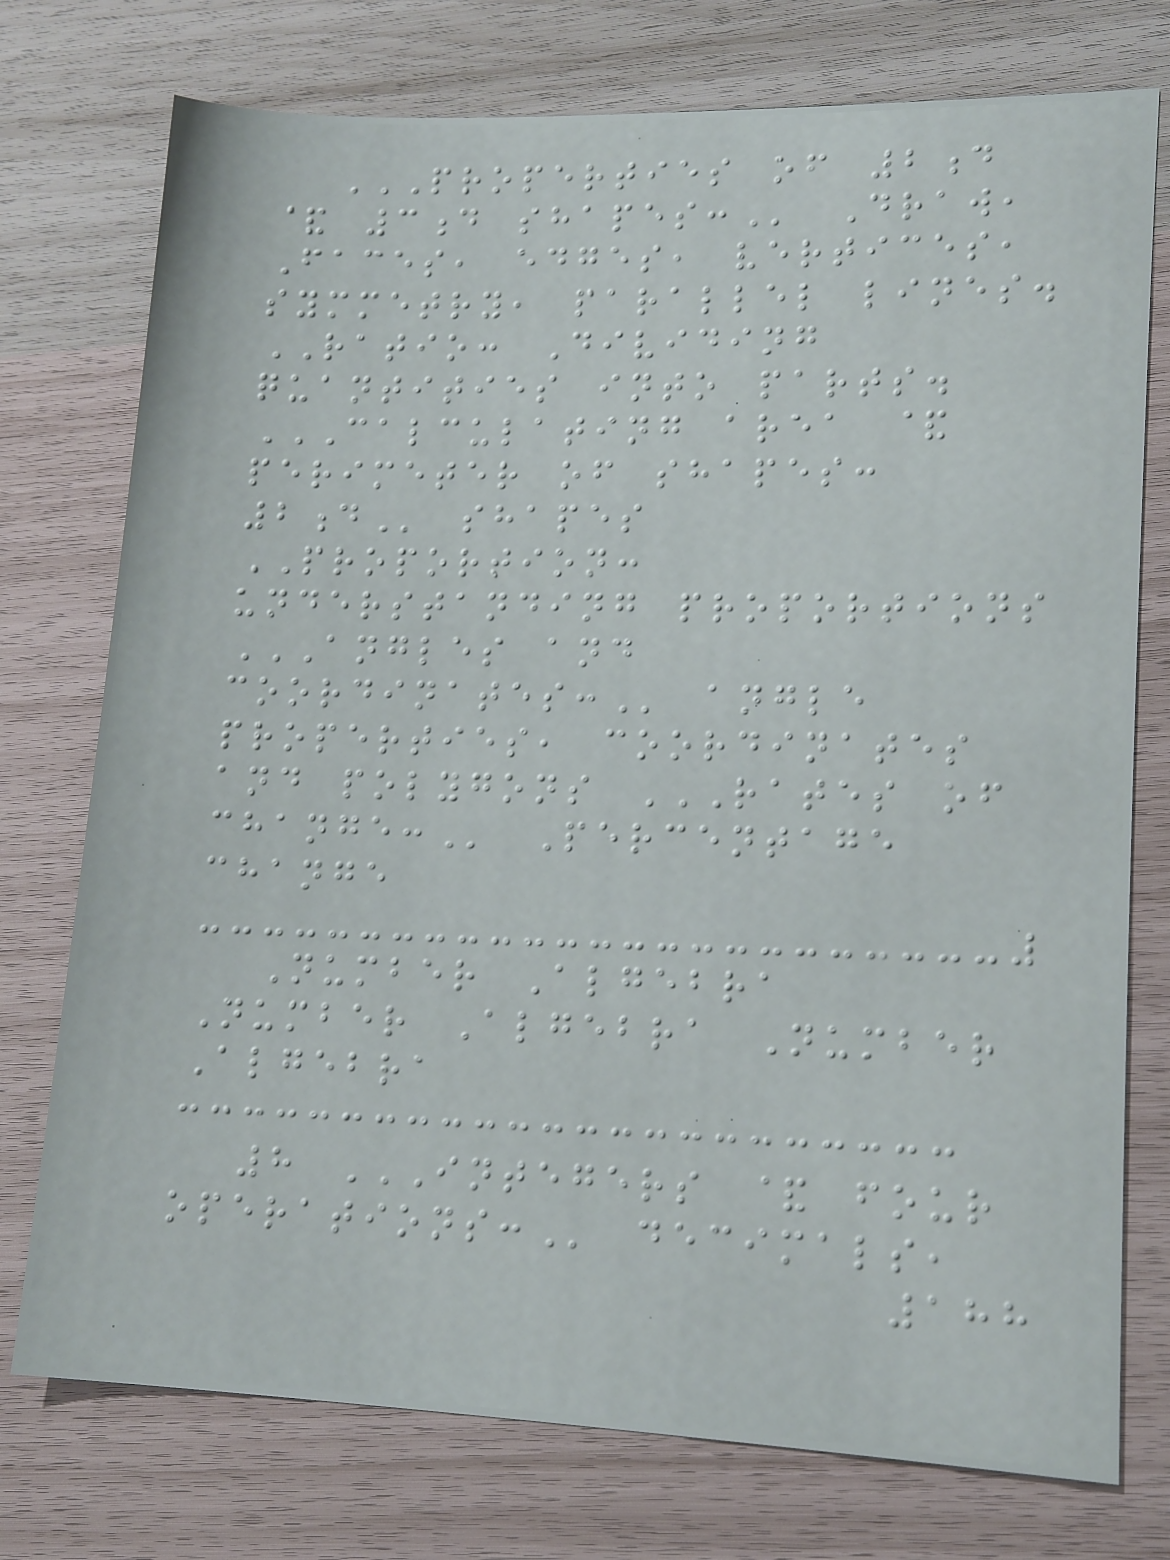PROPERTIES OF 2D
& 3D SHAPES: Draw,
Faces, edges, vertices,
symmetry, parallel lines.
RATIO: Dividing
quantities into parts.
CALCULATING AREA &
PERIMETER OF SHAPES:
2D shapes
PROPORTION:
understanding proportions
ANGLES AND
COORDINATES: angle
properties, coordinates
and polygons RATES OF
CHANGE: Percentage
change
Number Algebra
Number Algebra Number
Algebra
8 INTEGERS & FOUR
OPERATIONS: decimals,
188
